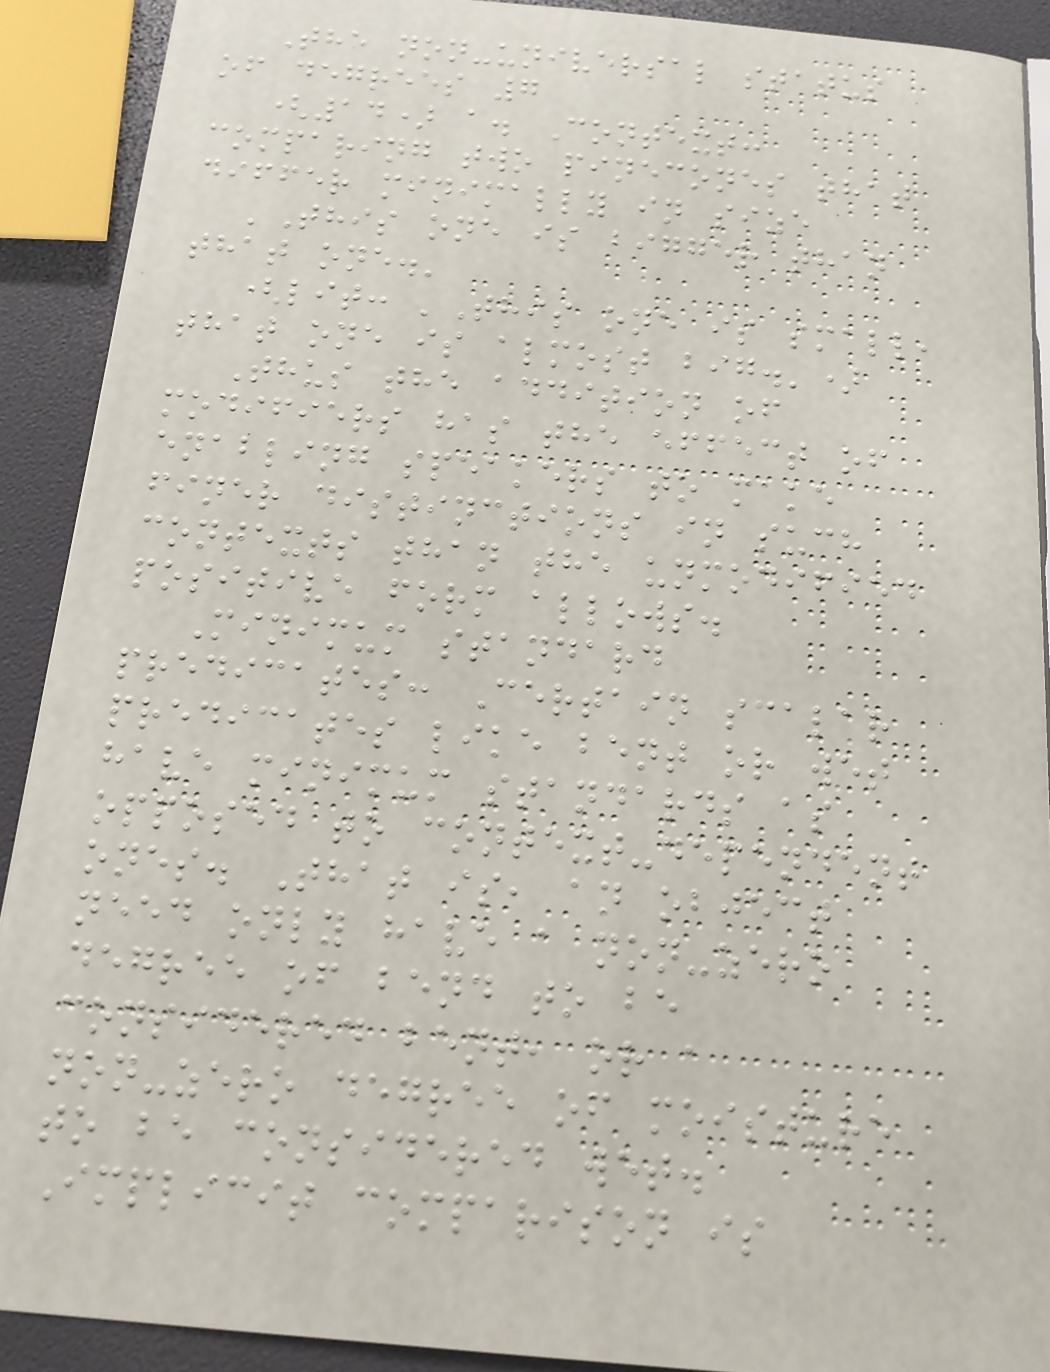The non-universal status
of degrees 7
(14) a. Context:
comparing two pinecones that
differ minimally in size
'This one is bigger than
that one.'
(lit: 'This one is small,
that one is almost big.')
Thus the addition of
modifiers has the effect of
enabling speakers to make
finer distinctions in such
contexts than the unmodified
positive form allows.
Minimum standard
predicates: Certain scalar
predicates like bent or wet
have minimum standards as
opposed to context-dependent
ones. That is, an object
need only have a non-zero
degree of bend to be
considered bent, or a
non-zero degree of moisture
to be considered wet.
Implicit comparison is
